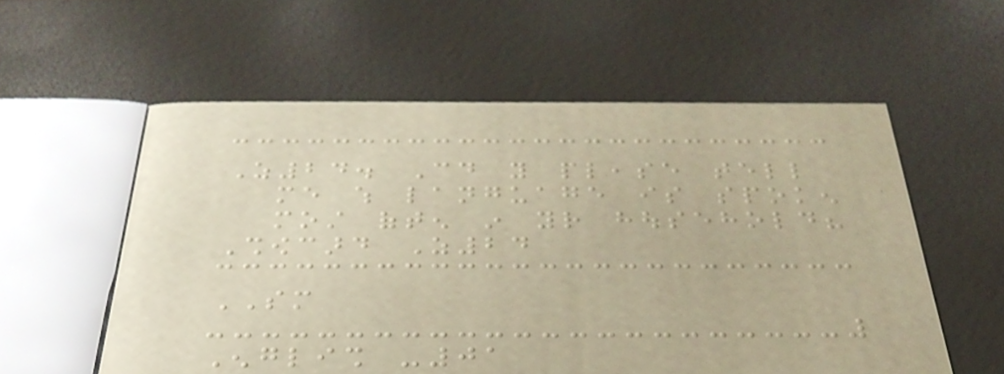Z24. Could you please tell
me which language is spoken
most often in your household?
Showcard Z24
SM
English -01
